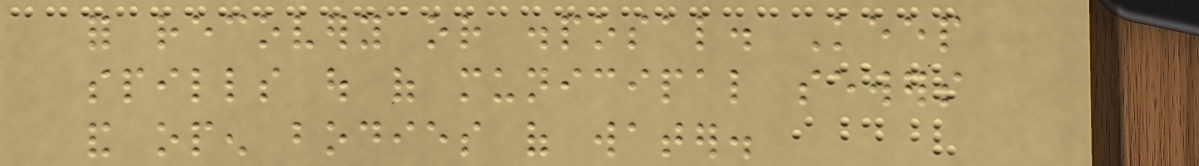for recovery or disposal. Keep
spills out of municipal sewers
and open bodies of water.
